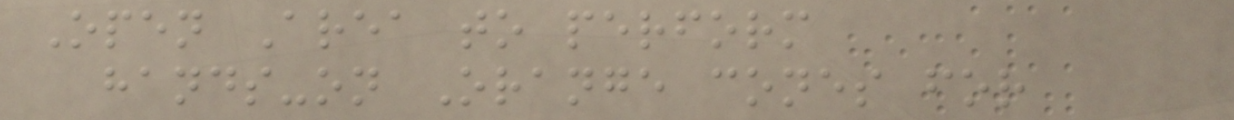Open Area to perform
hands-on Orange cones for
